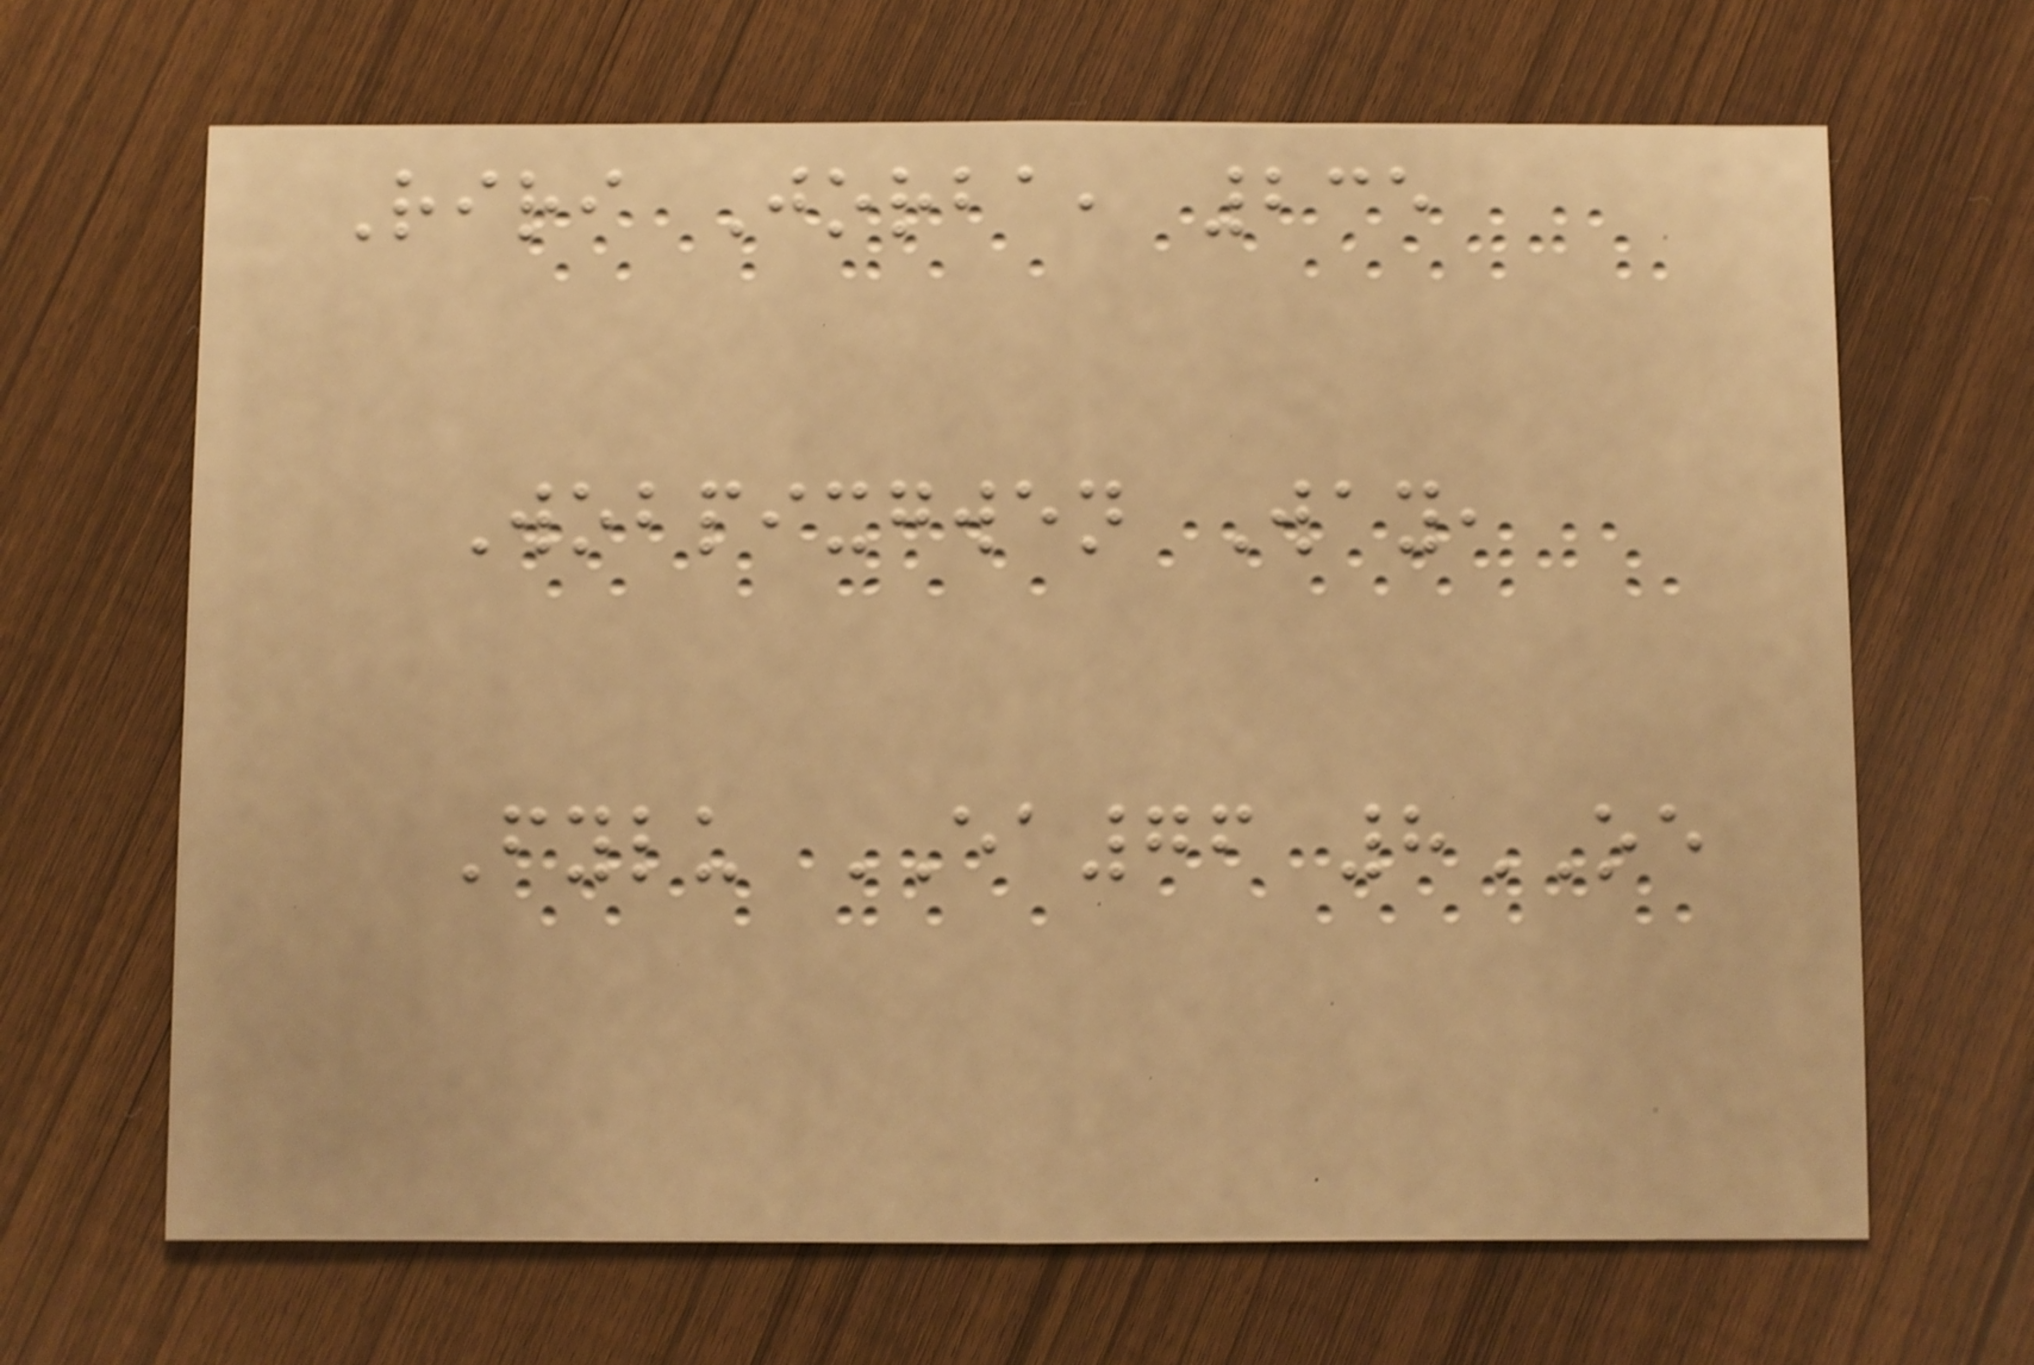Riri Jorba, 235
Wobpixgwen Way,
Fylu EA76 8OE
